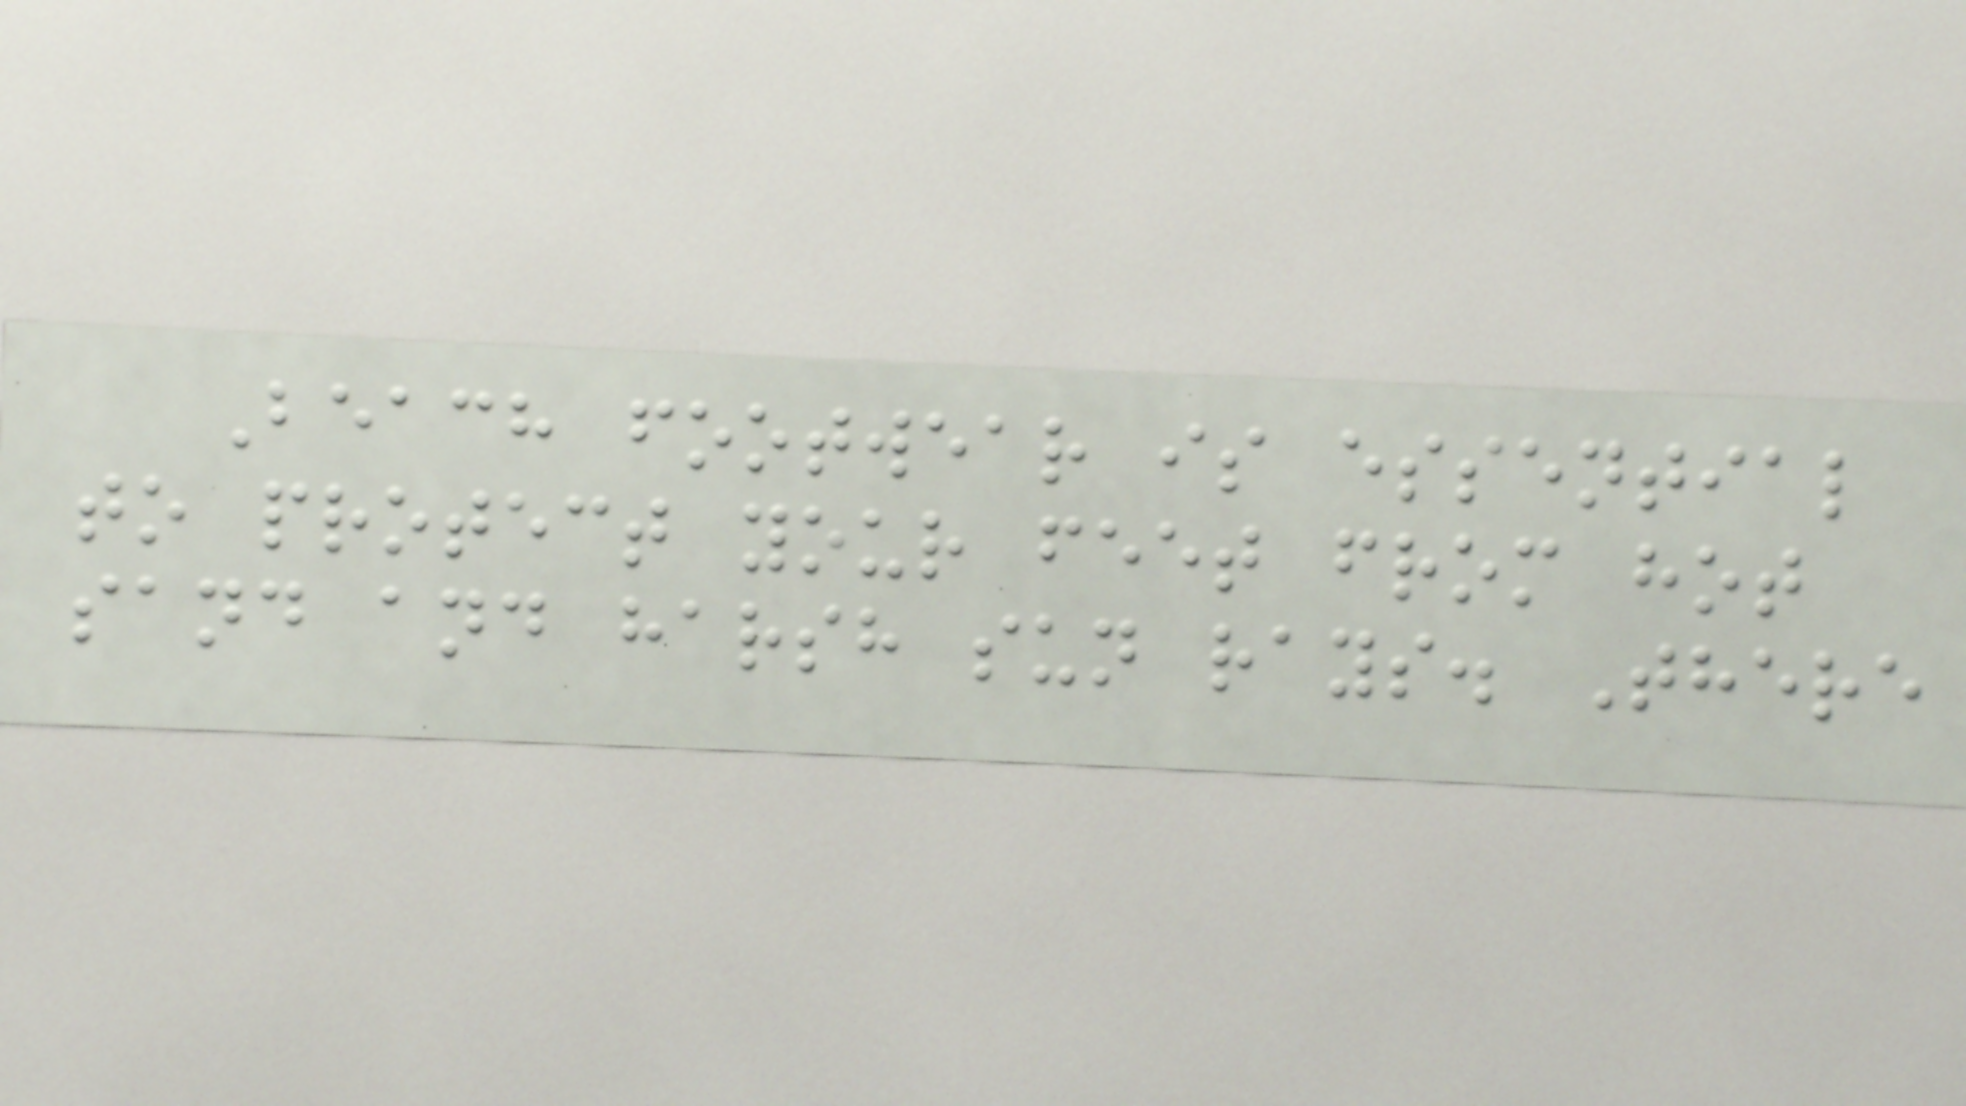Beach footwear is essential
to protect your feet from hot
sand and harsh sun rays. There
